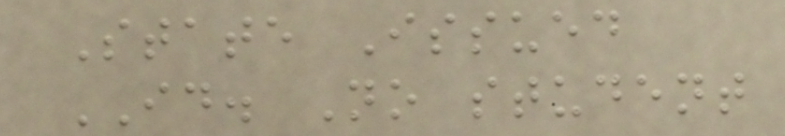State Issued
ID. No student
